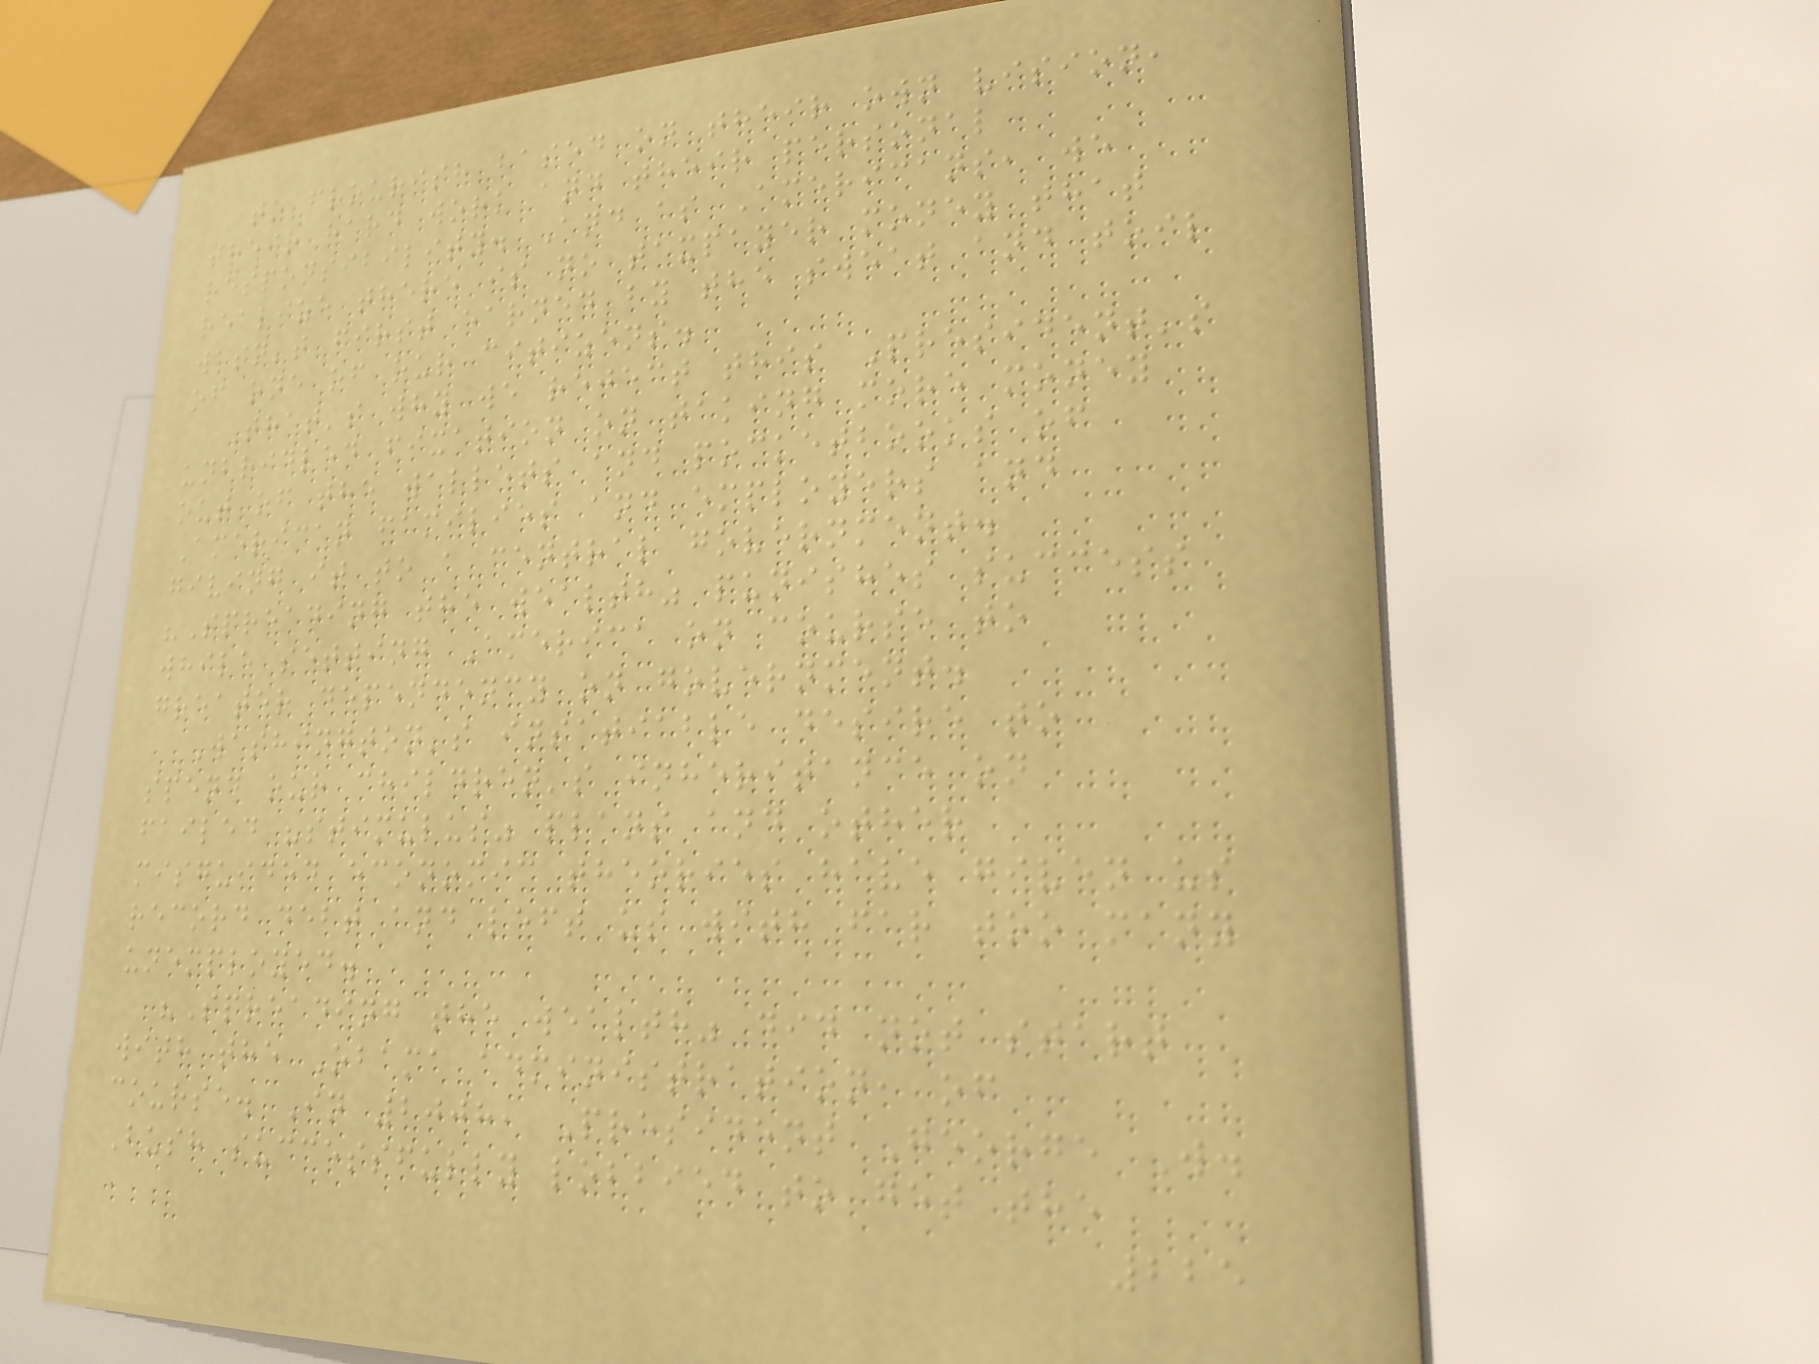to flourish based on their own vision,
their hard work and their personal
responsibility. And as Americans, we
realize there is no taxpayer money that
wasn't first earned by the sweat and toil
of one of our citizens.
That's why we reject this President's
unbridled fixation on taking more money
out of the wallets and pocketbooks of
American families and employers and
giving it to a central government.
"Spreading the wealth" punishes success
while setting America on course to
greater dependency on government.
Washington's insatiable desire to
spend our children's inheritance on
failed "stimulus" plans and other
misguided economic theories have given us
record debt and left us with far too many
unemployed.
"Spreading the wealth" did not start
with the Obama administration, of
course. In 2008, President George W.
Bush successfully lobbied to get the
225
